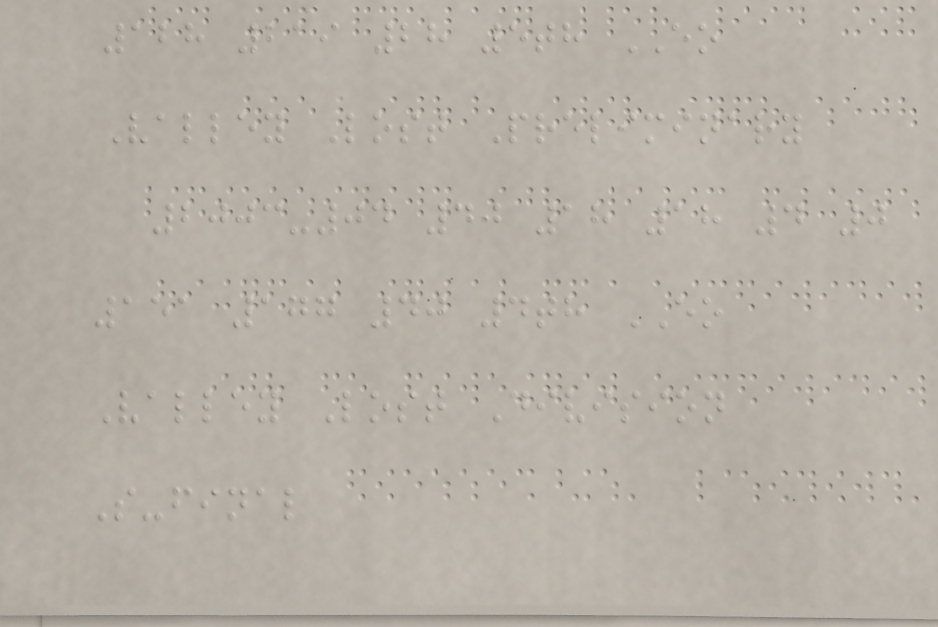128 219 28 5th EO
Valley Lost Preliminary
2003-04 40 18 18 4 0
151 177 40 4th EO
Valley Lost Division
S-final
